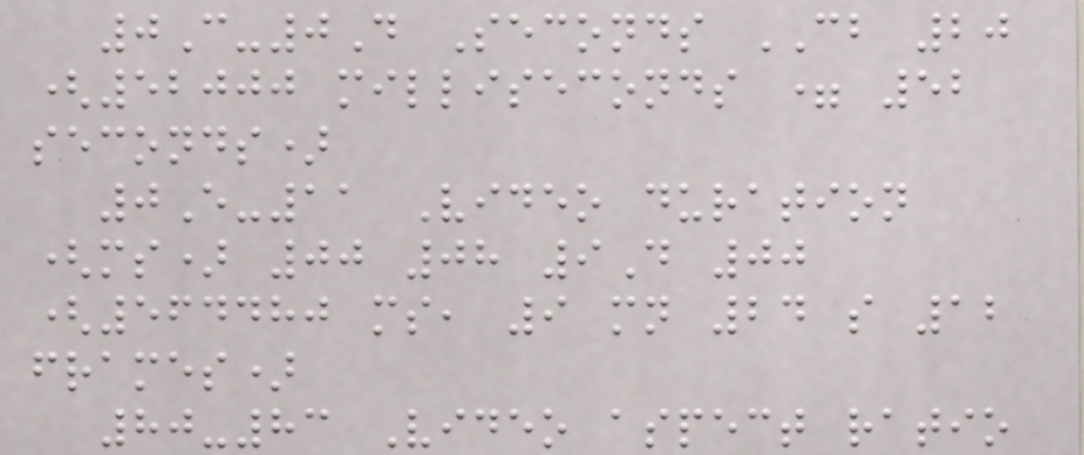0C-0D Seconds CB 20
(52000 milliseconds = 52
seconds)
0E-11 Video duration
(ms) 00 08 9D 00
(564480 ms, 9 mn 24 s 12
frames)
80-83 Video aspect ratio
